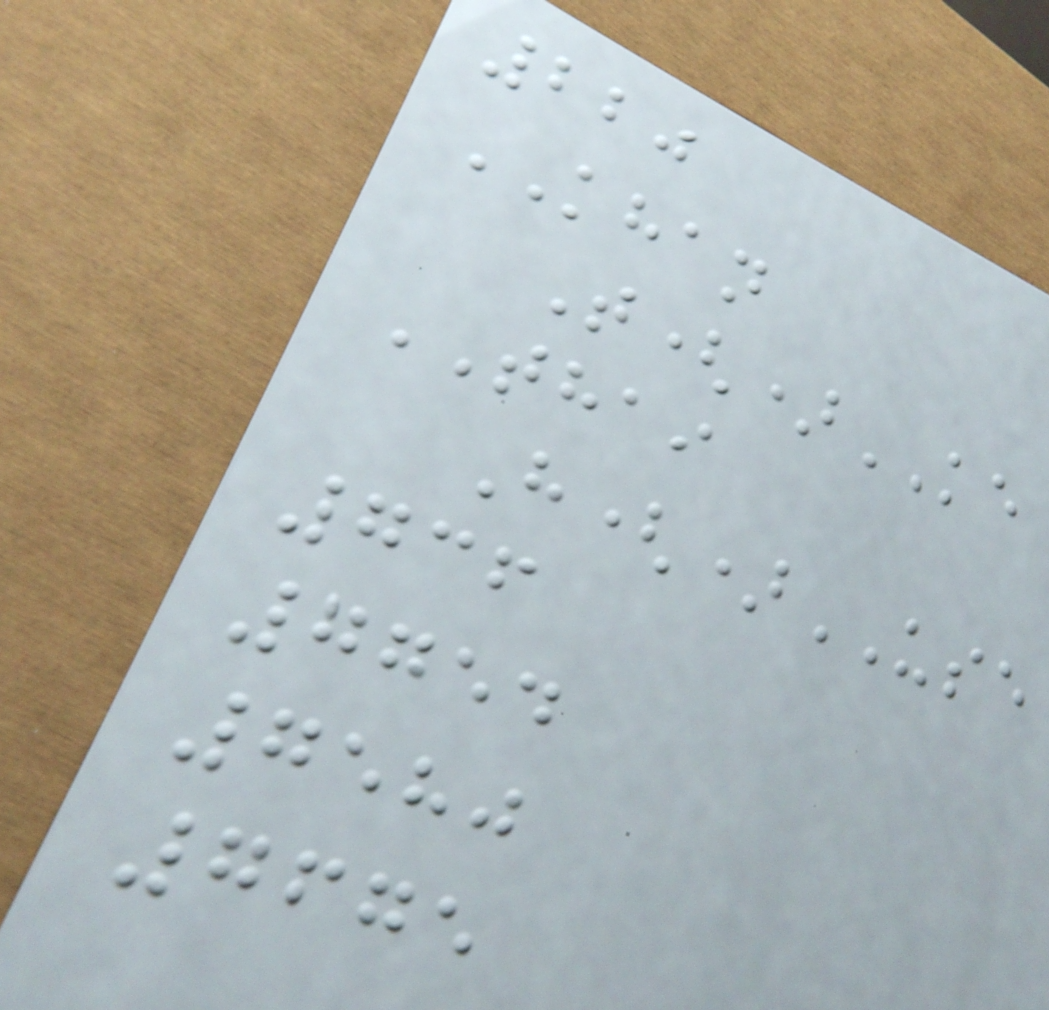220
KHAN
T()KE
THAI
H()USE
736
7754
7580
7675
